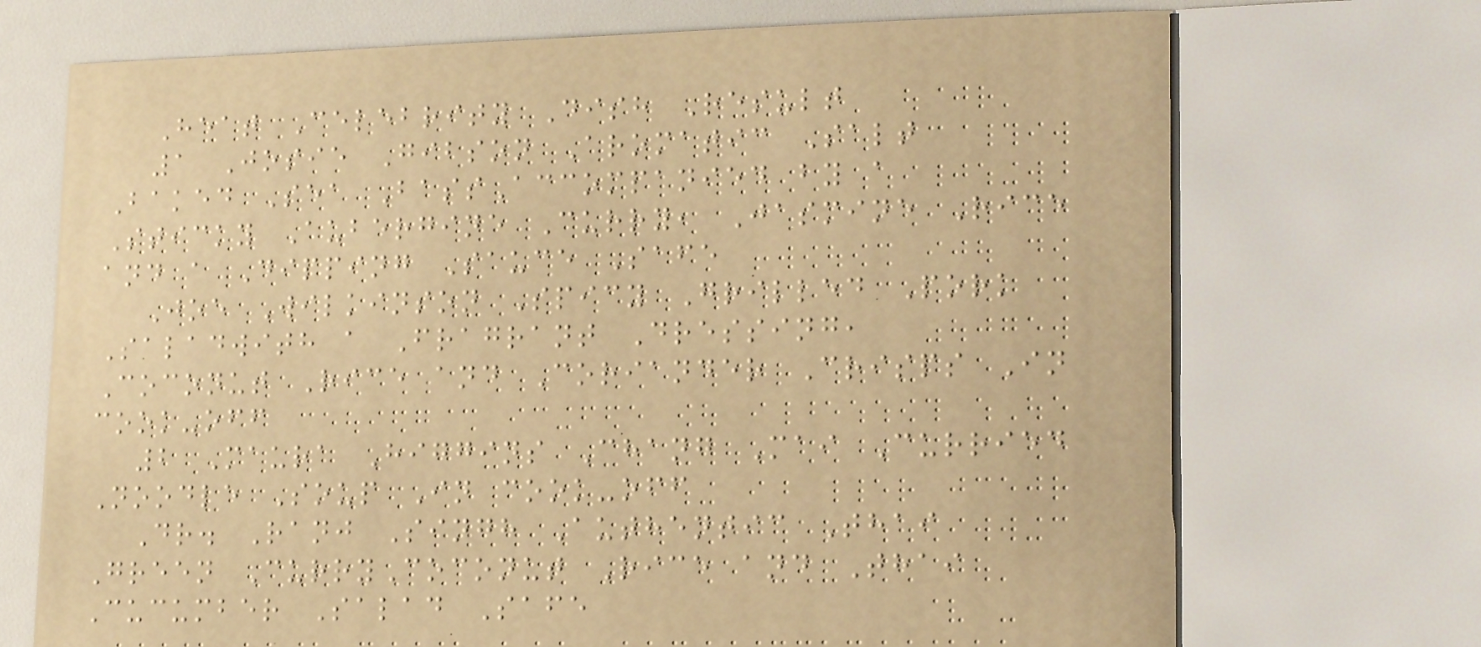Heat Celebrity Dish Result
1 Josie Gibson Aromatic Salt
Baked Sea BassAccompanied by a
Sticky Aubergine Curry, Jasmine Rice
and a Dipping Sauce Safe
Joe Wilkinson Spicy Grilled Pork
Saladwith a Fragrant Dressing,
Coconut Rice and Coriander Crisps In
cook-off
2 Maura Higgins Chang Mai Curried
Noodle Soup In cook-off
Dr. Ranj Singh Authentic Thai
Green CurryCoconut Rice and Thai
Cucumber Salad Safe
